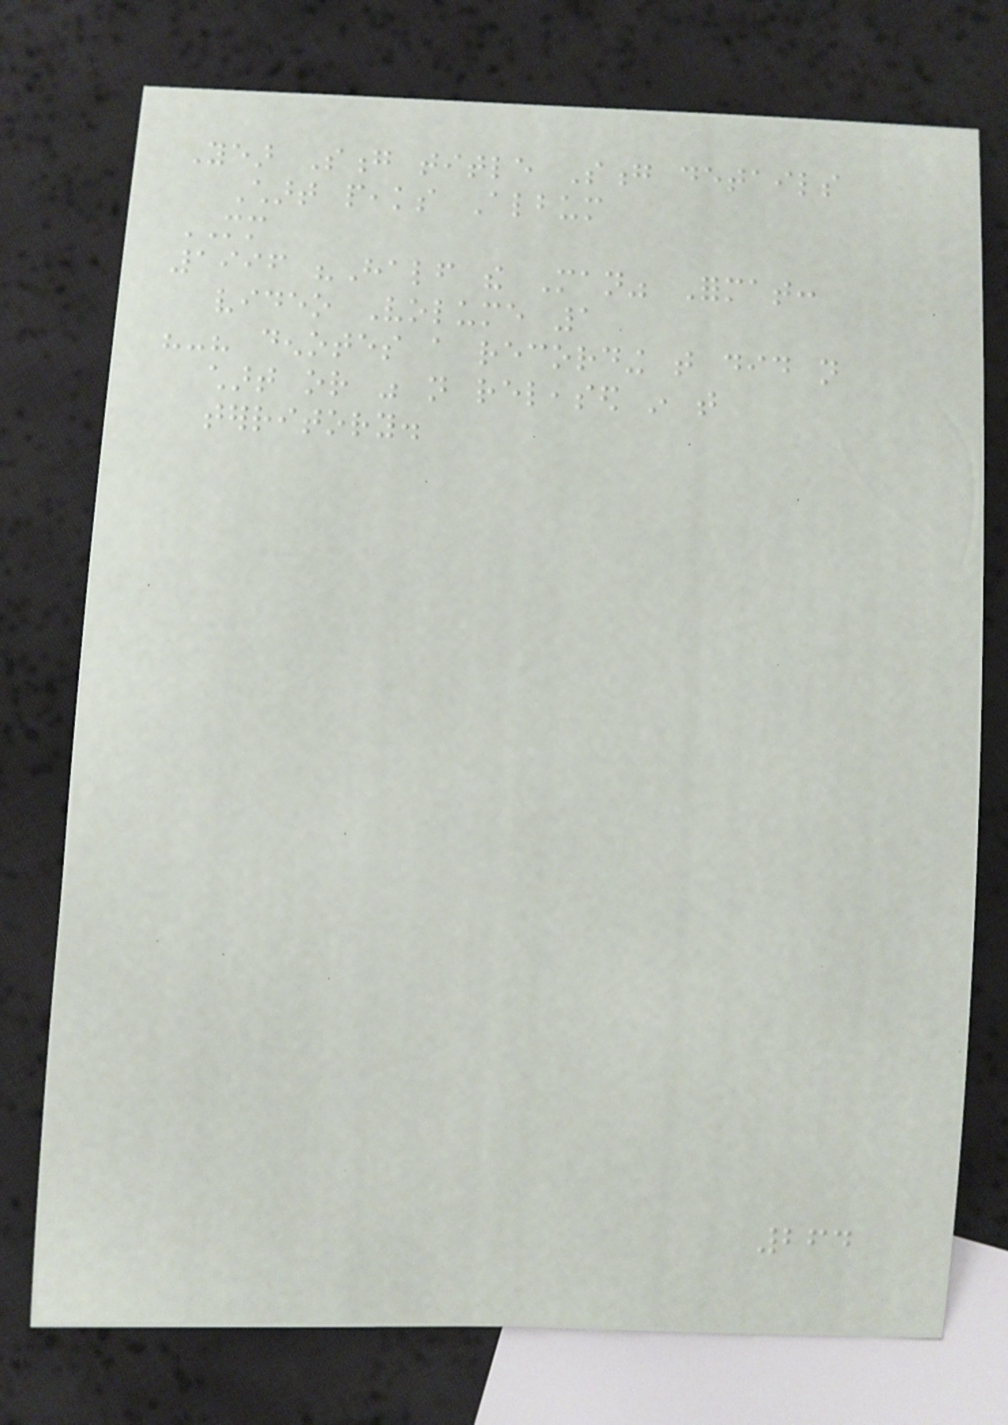Year Song title Song details
Chart peaks Album
MM
1996 "Half the Man" Format:
video Volume 1
"-" denotes a recording that did not
chart or was not released in that
territory.
264
